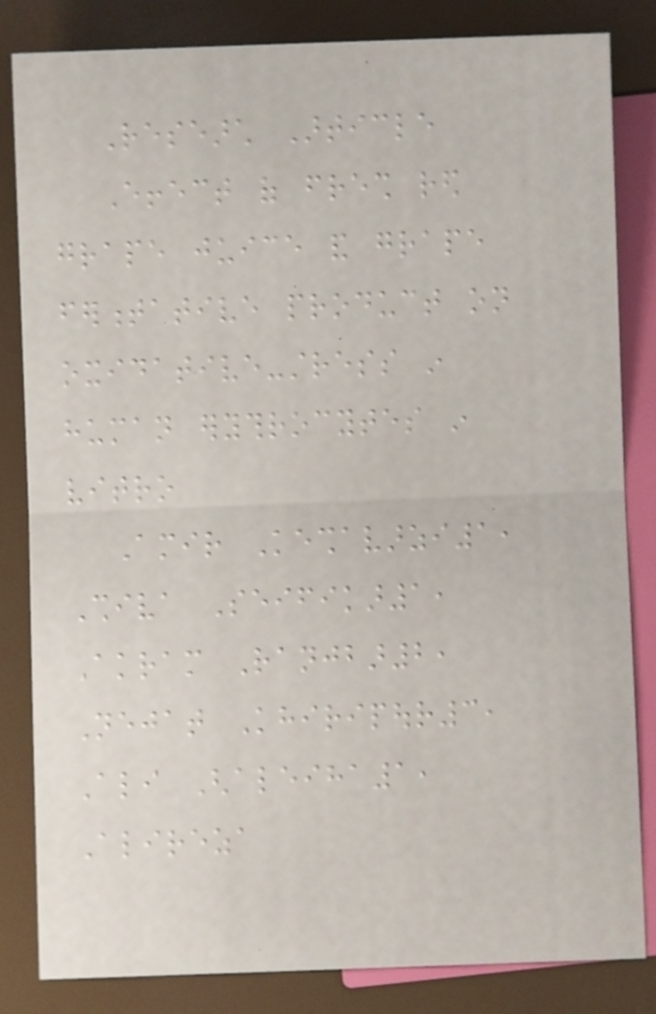Research Article
Effect of fresh red
grape juice and grape
fermentative product on
oxidative-stress in
human erythrocytes in
vitro
Amir Keshavarzi1,
Shiva Seifikar1,
Akram Ranjbar2,
Nejat Khiripour3,
Ali Ghaleiha1,
Alireza
